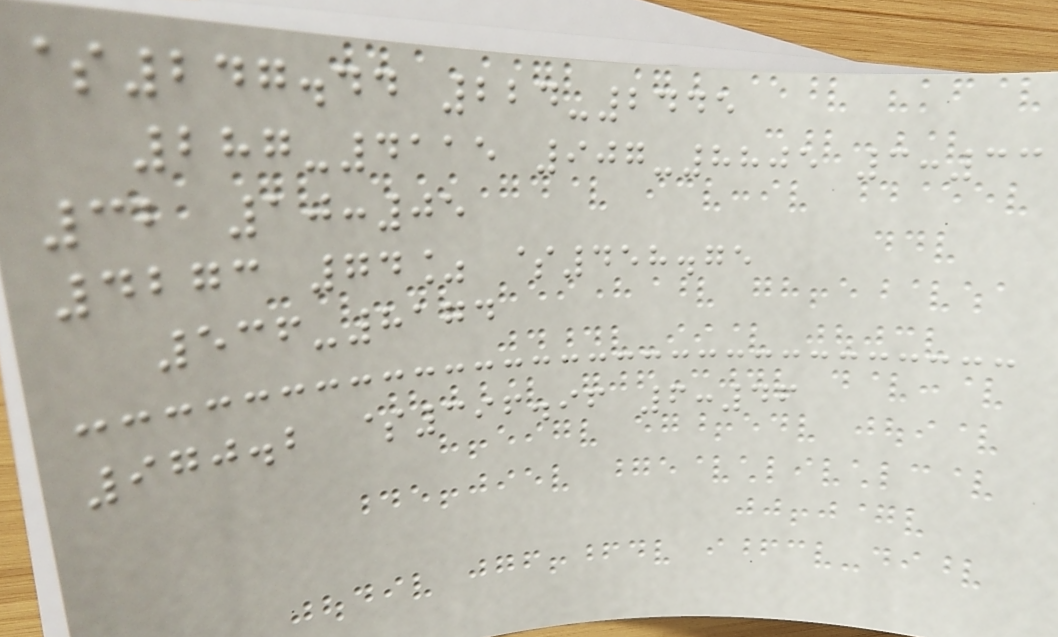$247.44 224-2445
287-4115 907-8805 3:33
32 10:05
4273 74% $458.75
536-8174
970.2 $396.96 6:46
